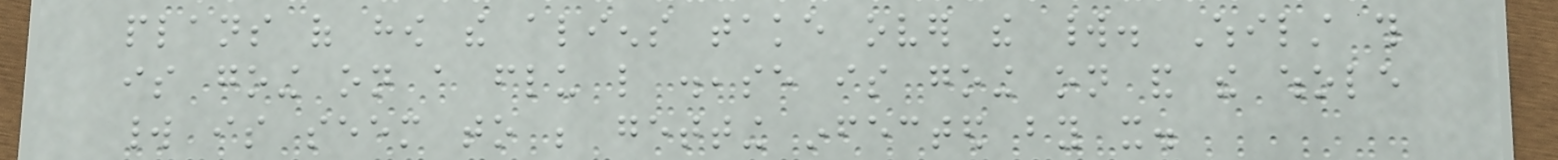plans of how the aliens take over the world. Whilst this
is going on a flu like disease is going on and the whole
world is seem to be getting infected by it.
